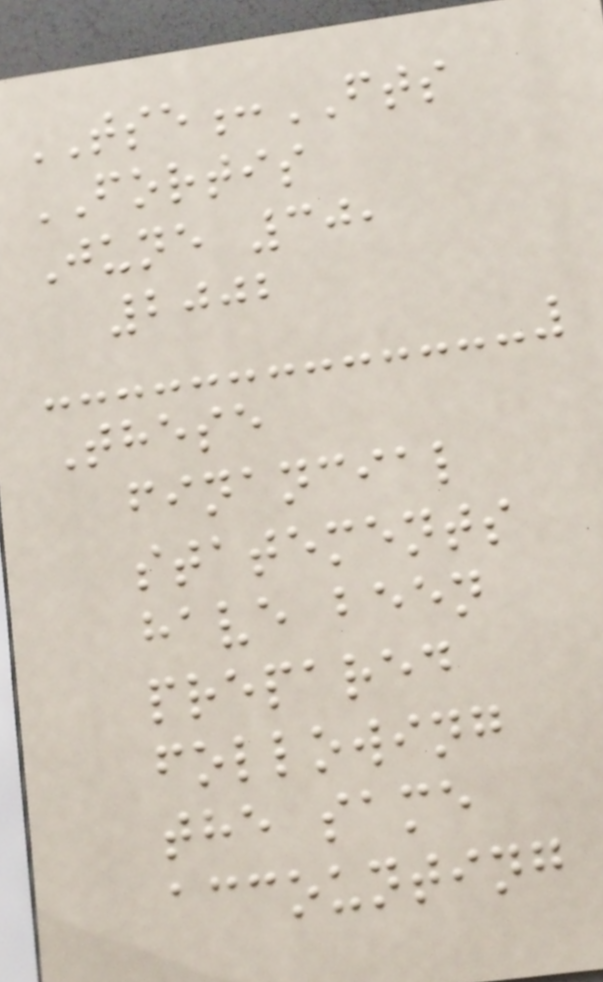TSE:FTS
FORTIS
June 30,
2002
These
financial
statements
have been
prepared
following
the same
accounting
